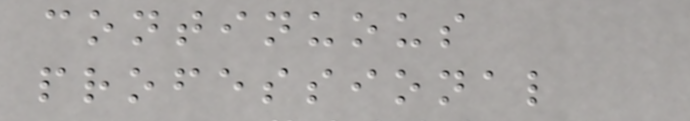continuous
professional
